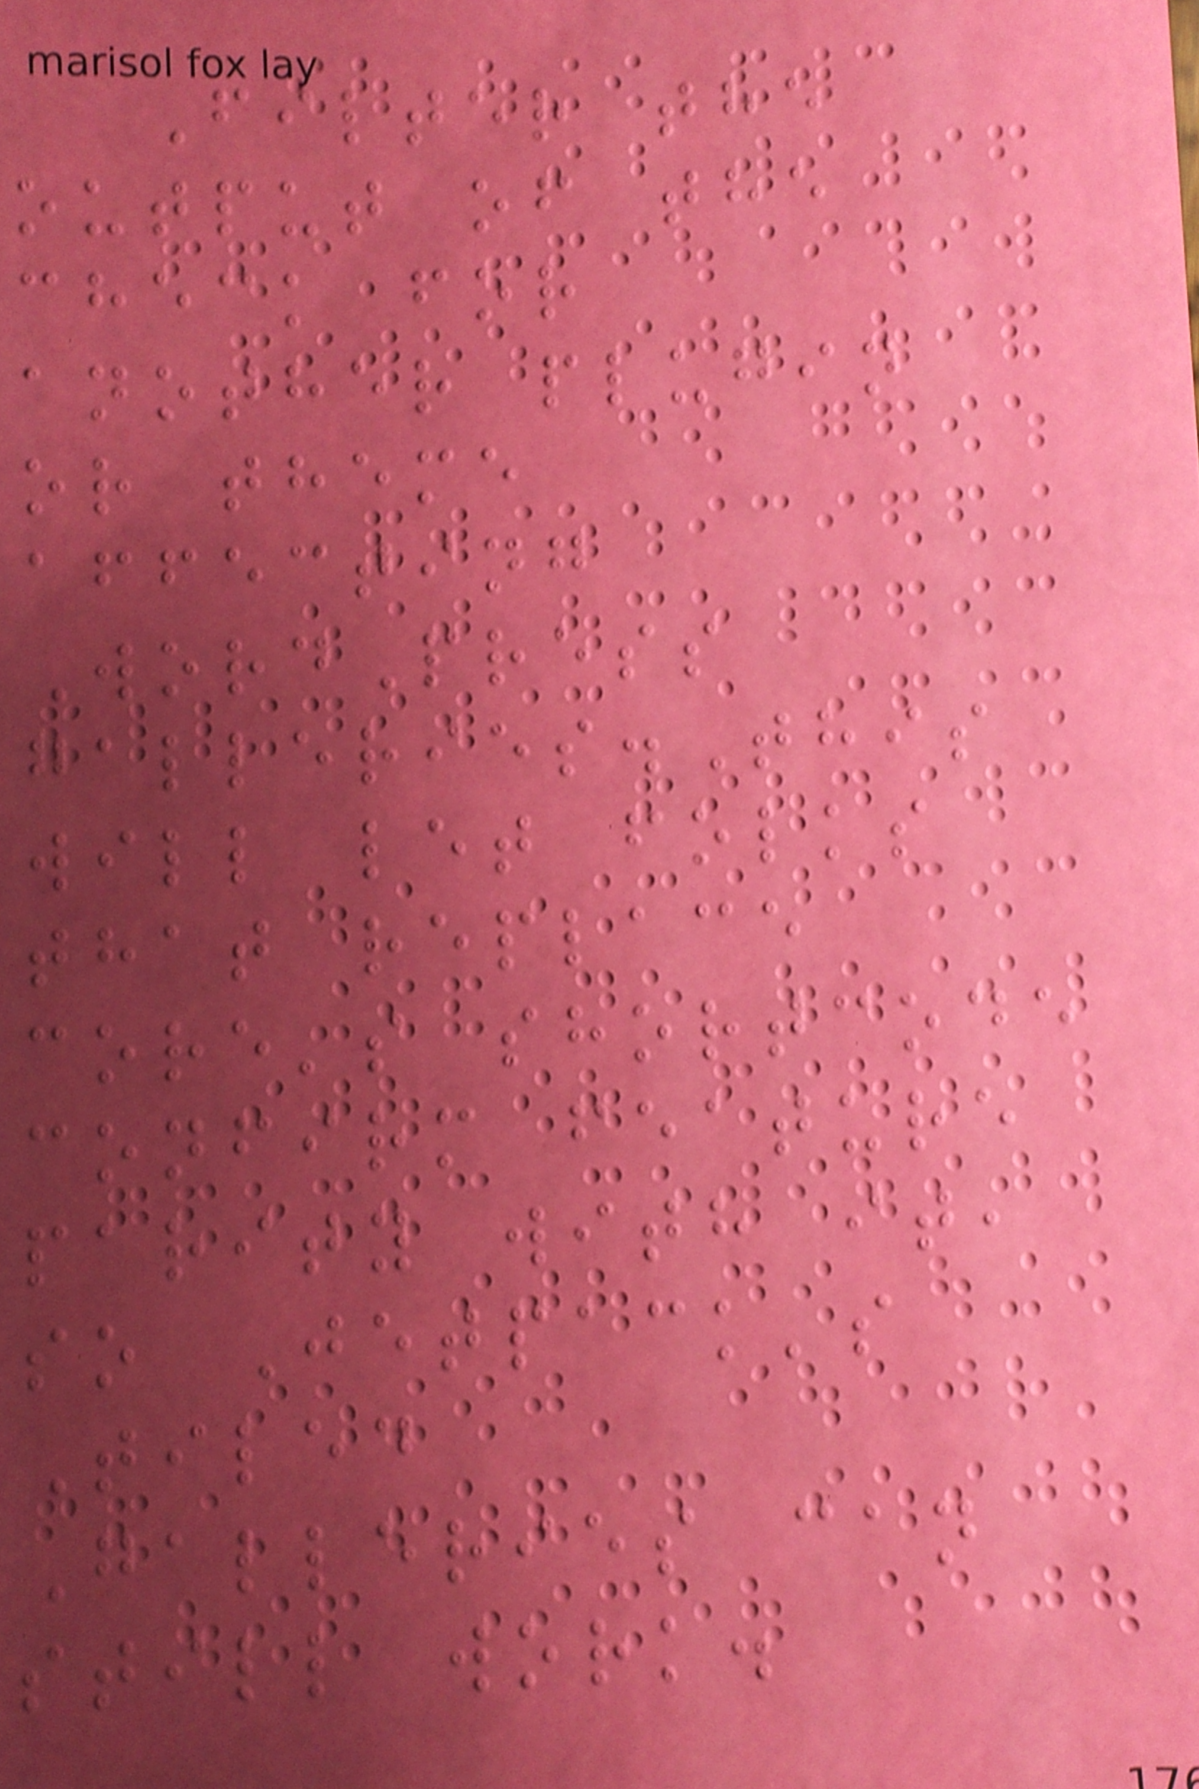Filter the
output of the
check for
another plugin
or theme
affecting
WordPress
galleries.This
will let folks
that replace
core's shortcode
confirm feature
parity with it,
so Jetpack's
Tiled
Galleries can
still work.
